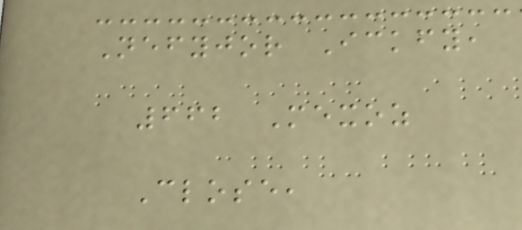Nefyjor Ickfy,
662 Mexoz
Close,
